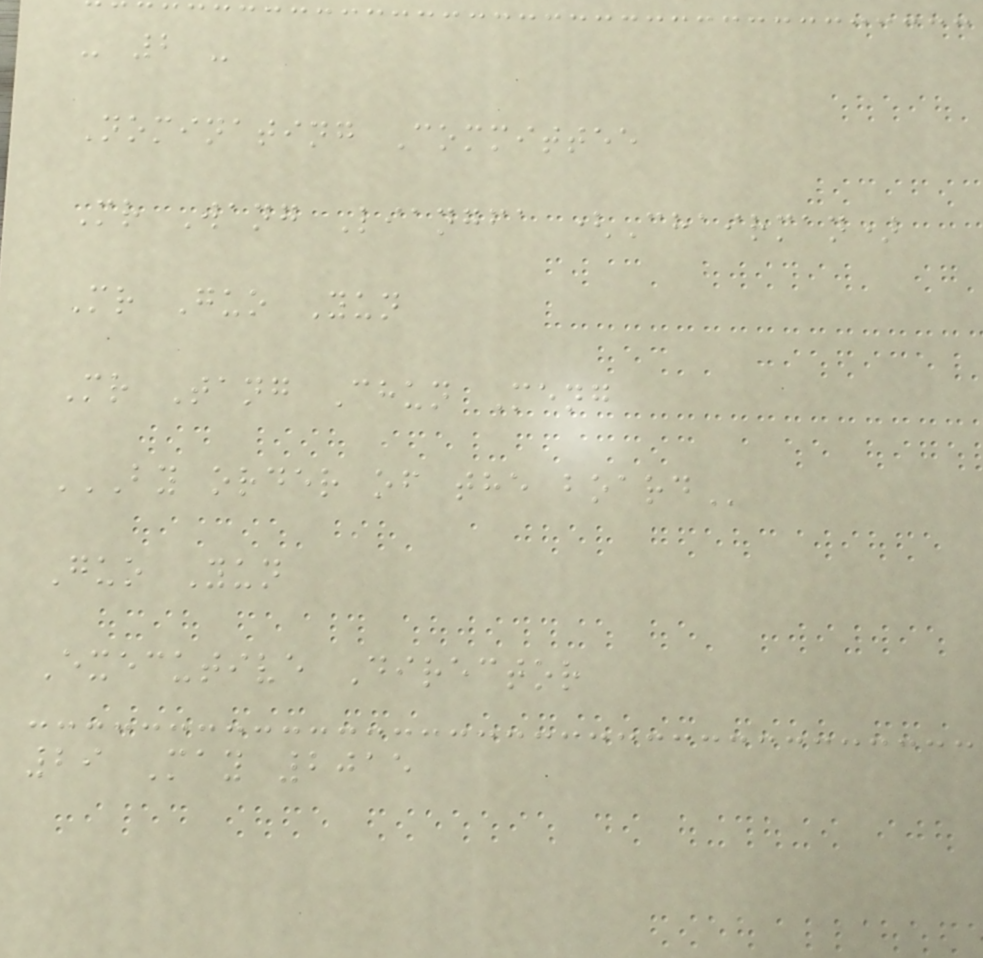- 2 -
Nominating Committee
Mr Wang Liangfa (Chairman)
Mr Guo Yun
Mr Tang Chun Meng
BY ORDER OF THE BOARD
Guo Yun
Executive Director
29 May 2015
